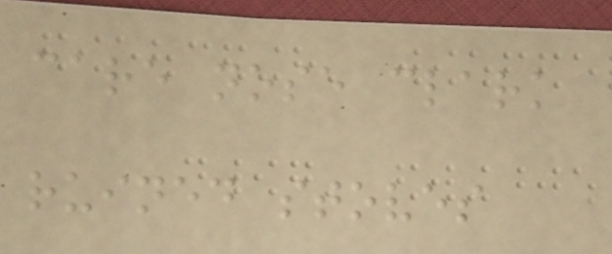care nose clark
ruined stoves
